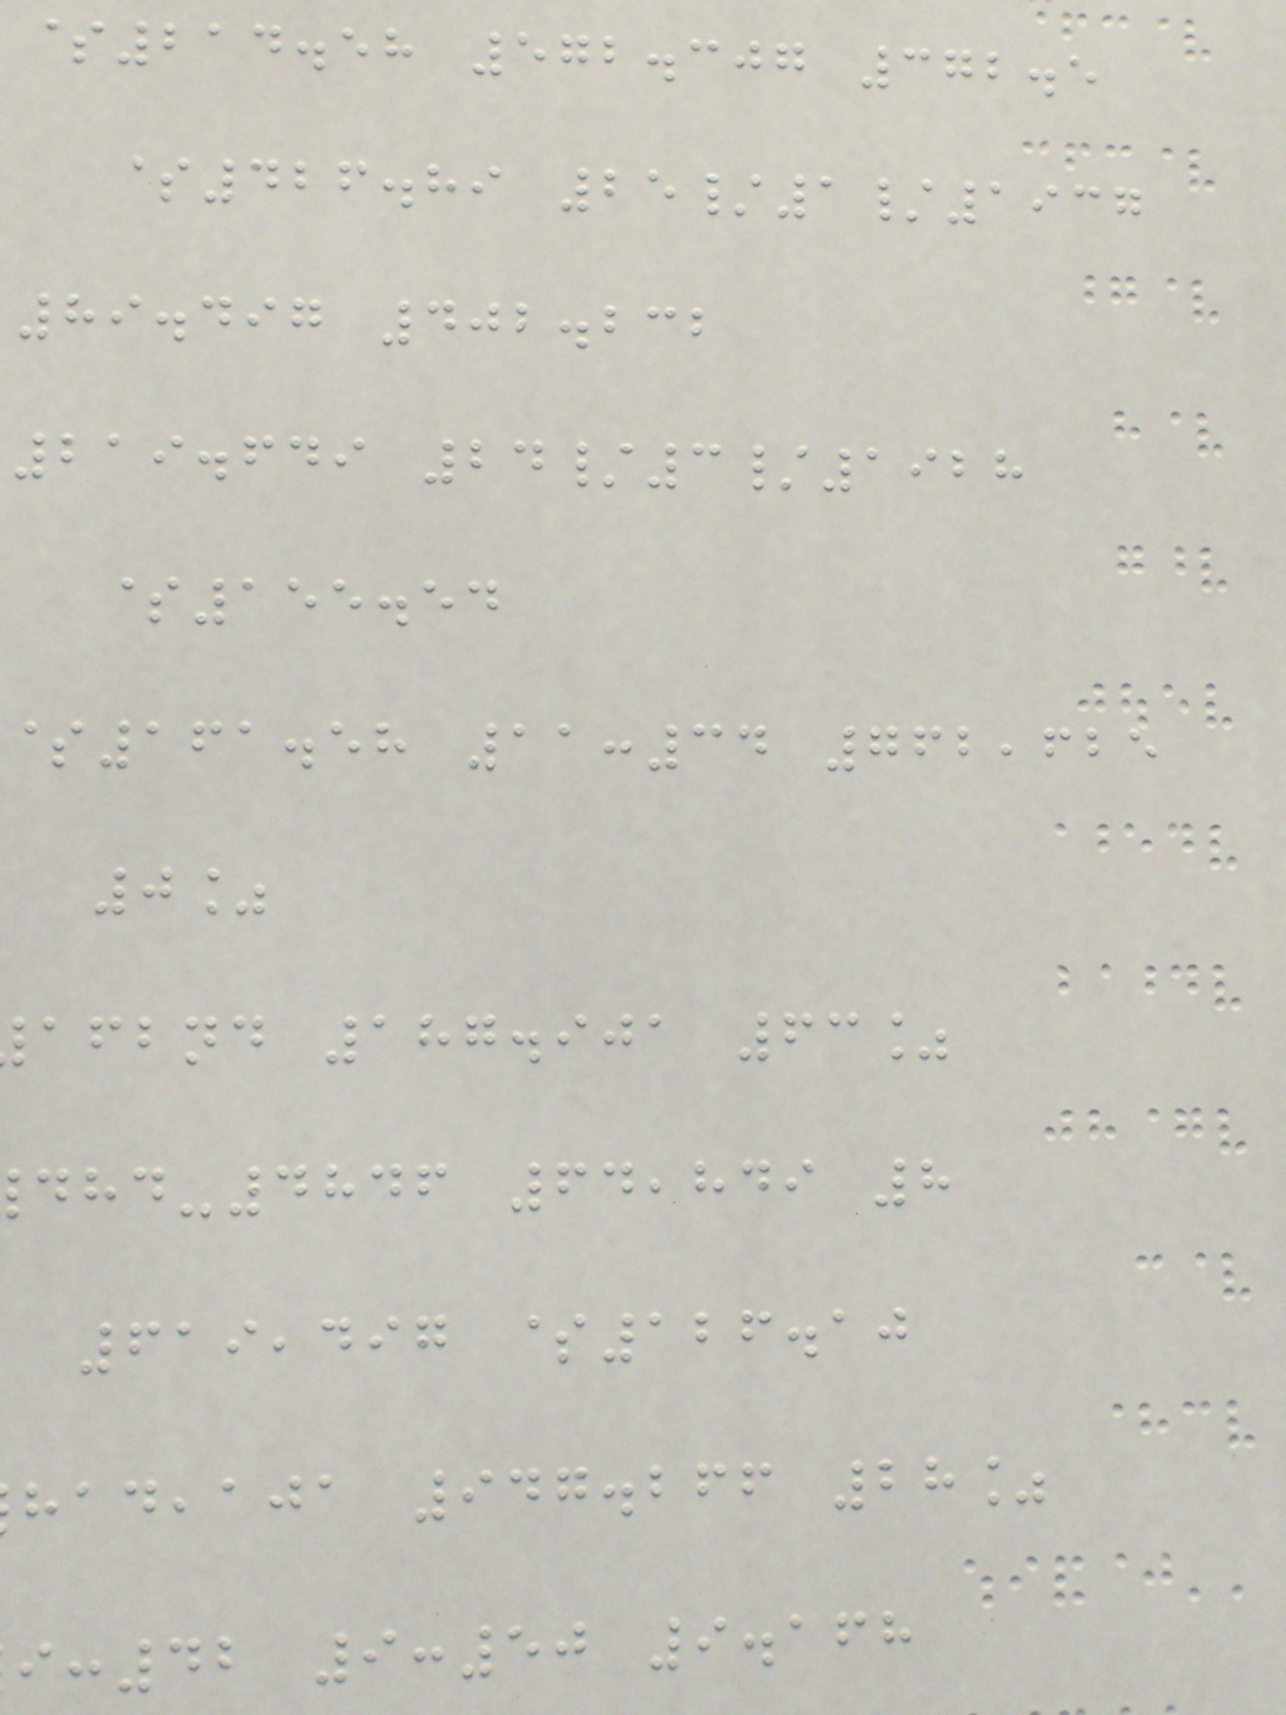$214.58 572.307 372.5
$426.89 25/1/1937
89.497 402.232
219.649 24/3/1928
$155.54
$161.58 11:34 762,625
0%
afbnd 187.901 63%
-4846 64,849 8
619,497 $126.10
,aja 947.266 28%
:42 9:50 9.168
